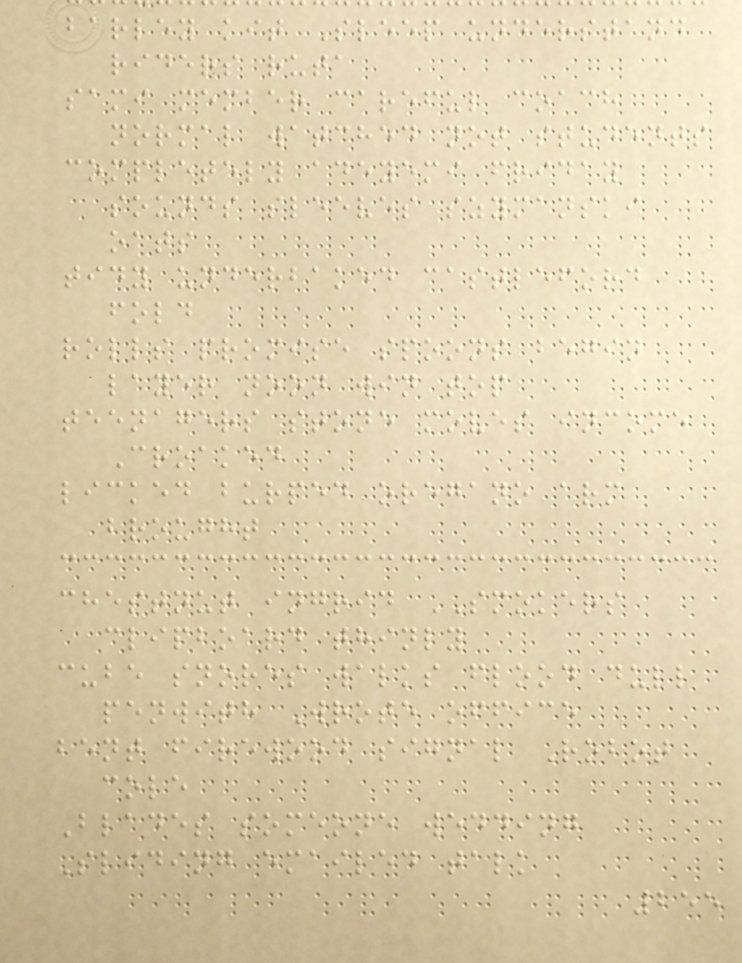barley kit Sleep understand
riders ruta
sami member careful coach
normal watched not students
completely adeyemi friday
sounds sleeves szymanski
oats
tidy underbaked castleford
fold
rolls promise spoons begin
layer noon win top
teenagers stone moves income
Croaked
licked burped oregano arm
brought
chestnut ingrid SMOKERS
clipboard thinly
cube snores walks flood dull
penwith Wrote office
bent firewood signal Robot
cole
Blades someone wedding
Sliding emailed talk
255
